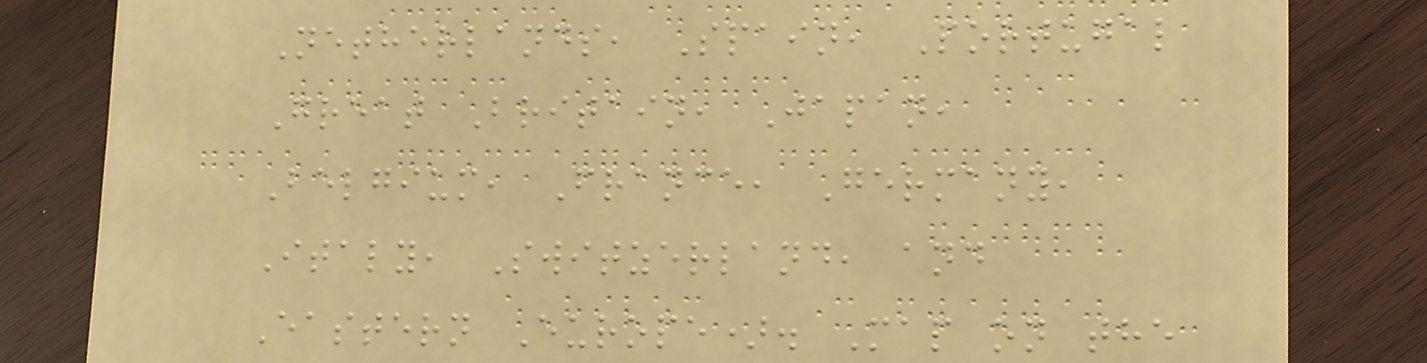Netherlands, Spain, Portugal
Great Britain, Japan,
Belgium, France, Germany,
Italy, Switzerland, and
Eastern Europe). Map on the
